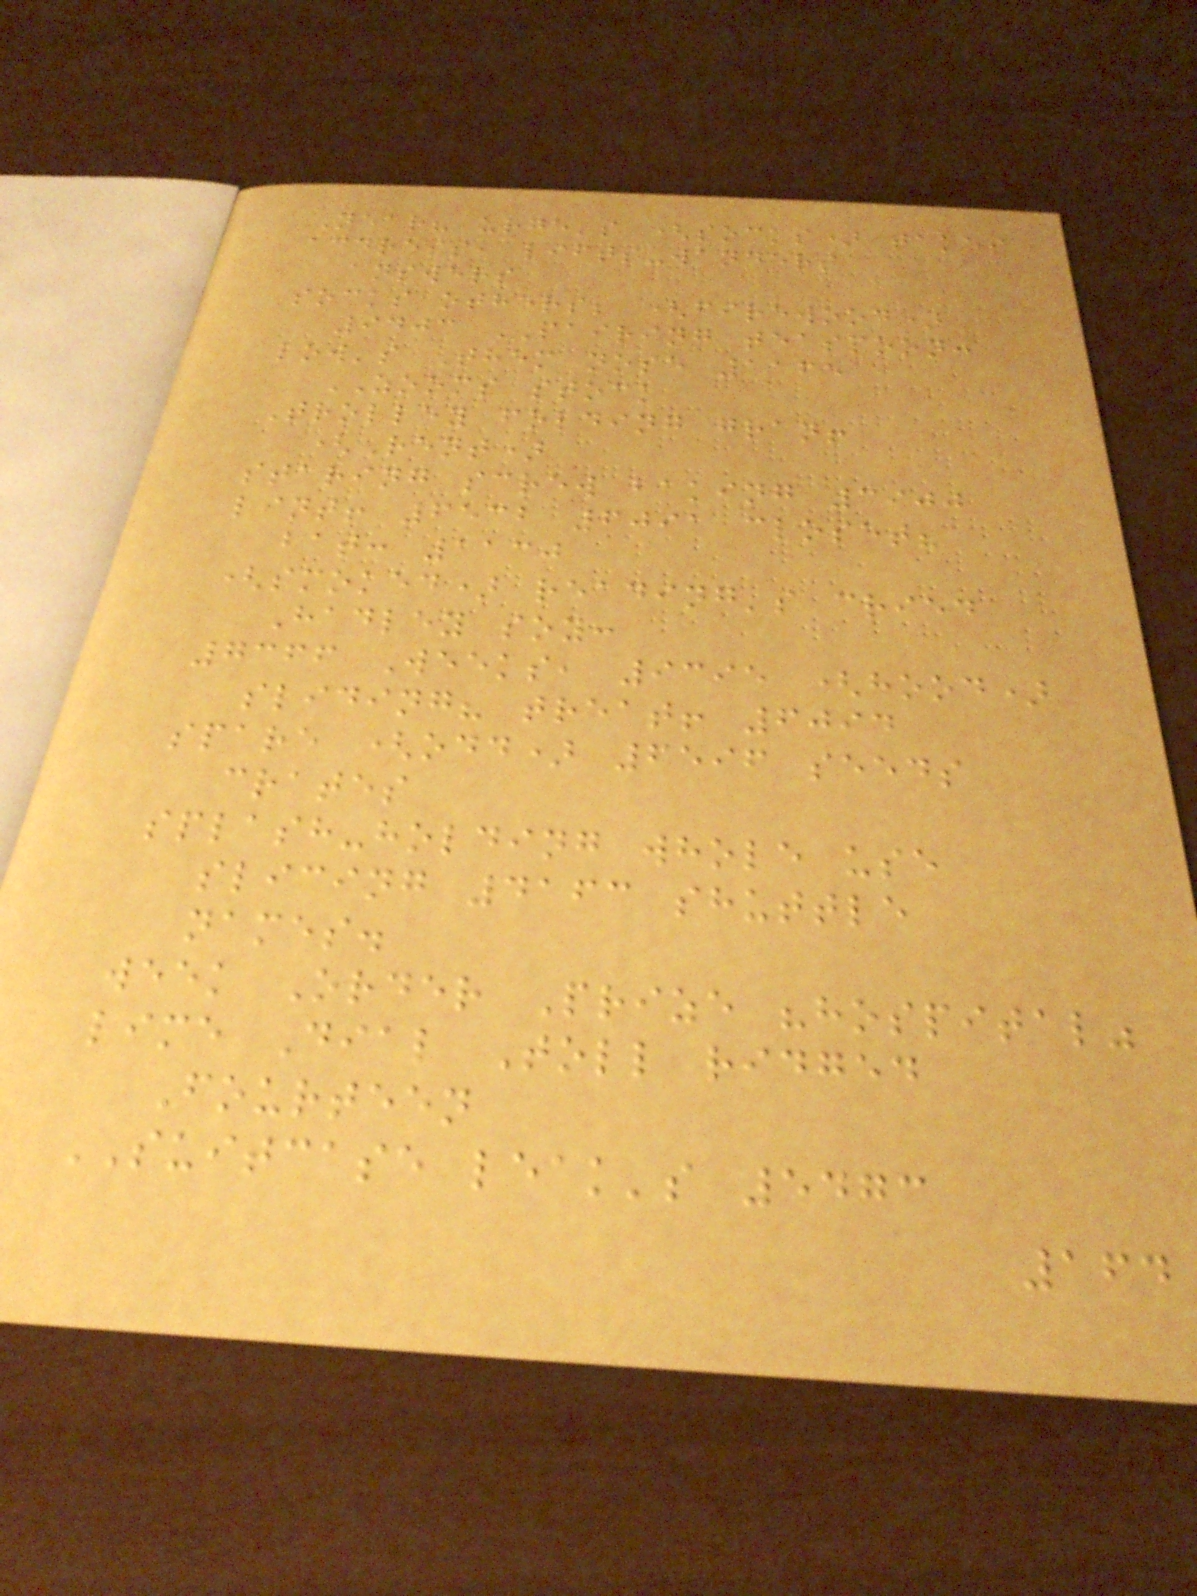Near? urge's (socks) takes
address, lifts-wanders
answers
socks others; (firewood)
9403 PAIRING teaspoon:
low's Them nose 1165
ZOOMS stock
Trolley folding gran!
(Rent)
staring screw baking 3900
lint! 6532 6091 closet?
bat: 1130
(smoked) reading's cried
Hadley soy:
7366 Weeks, 9395 (hood)
sliding? treat! 6094
spare (odd) 6596 seeds
crates
splash-holding whole use
slicing 4163 shuttle
names.
week Order Prize "hospital"
lime Dial Toll ridged
Fourteen
SUITCASE leak's 5473
164
